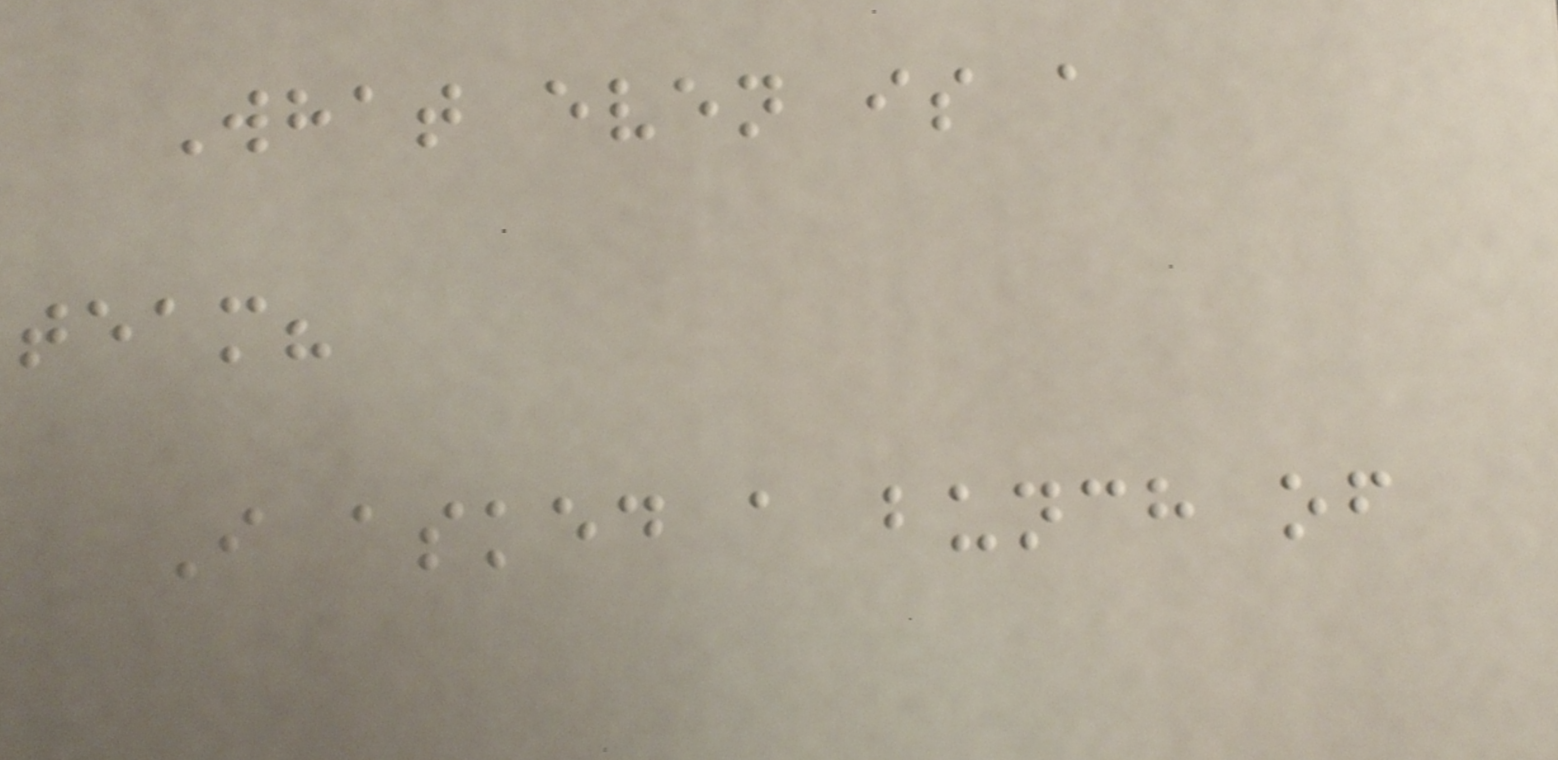What even is a
team?
I asked a bunch of
